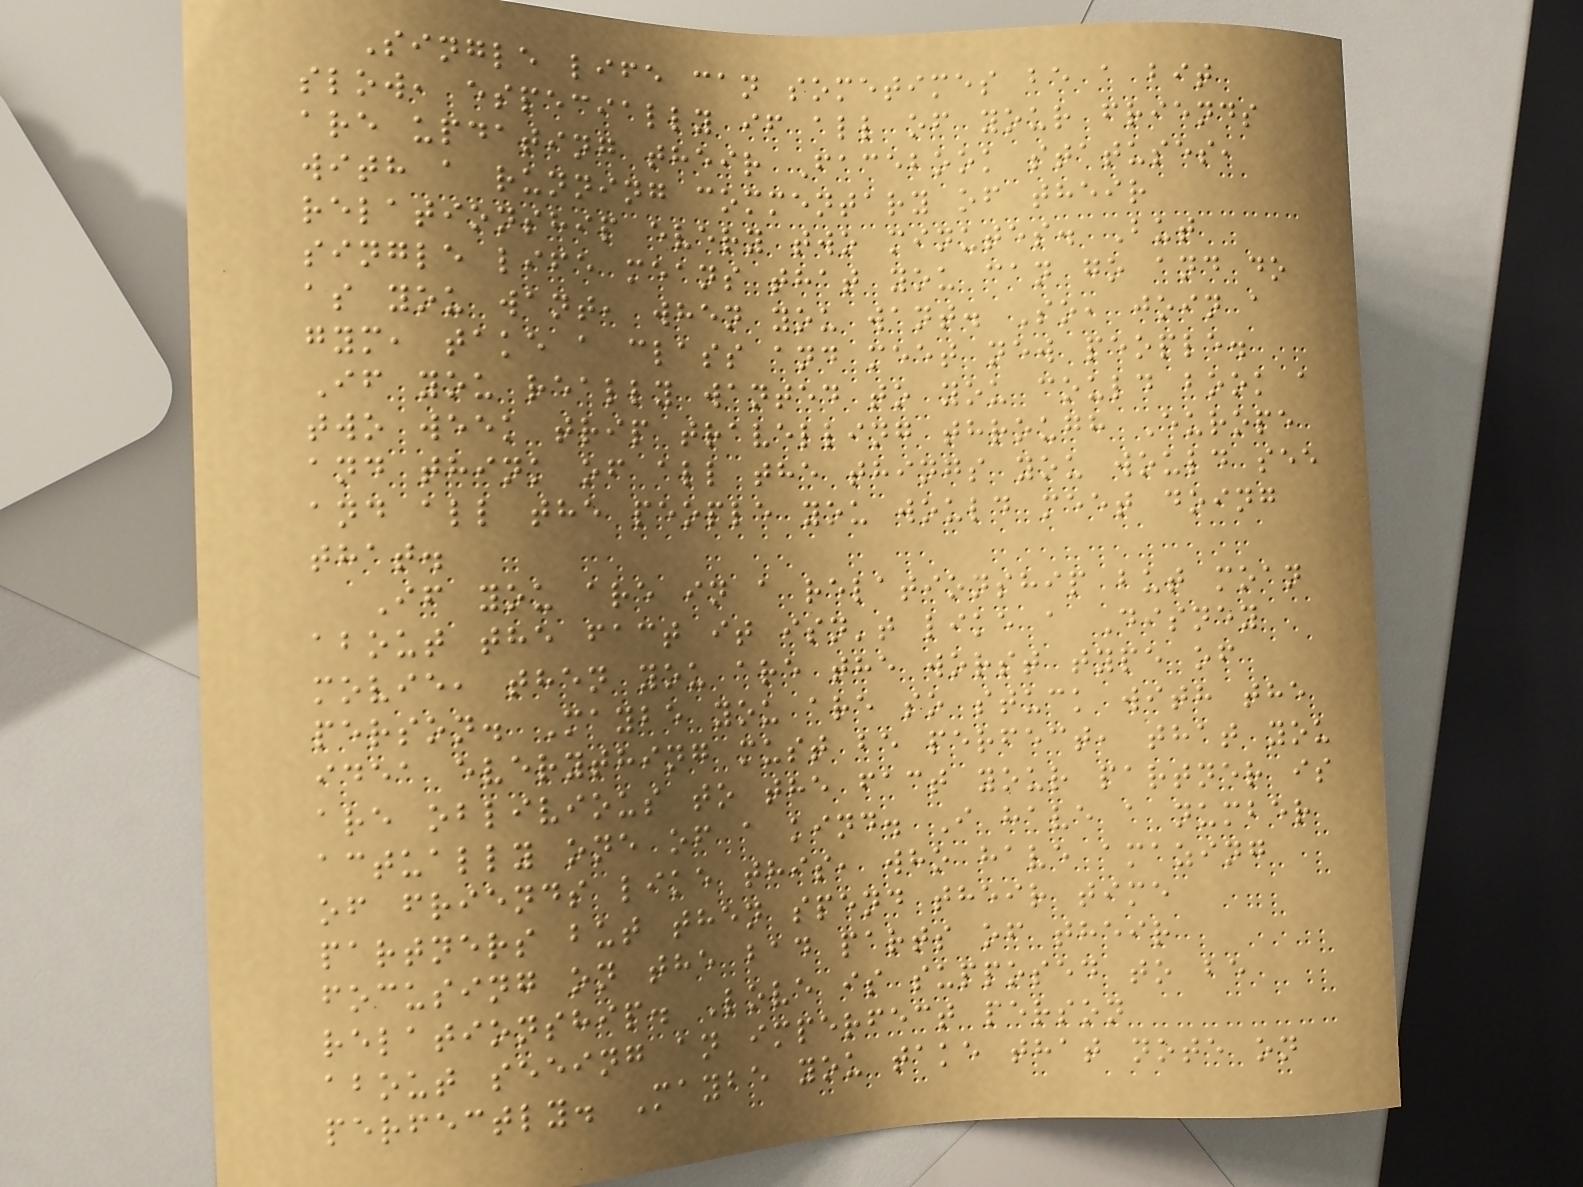Single life can sometimes be a bit
slow, especially if all of your friends
are updating their Facebook statuses,
with a running commentary of their
relationship every two minutes. But
single life means that you can go and do
as you want, when you want. So, join a
gym, take a class and meet new people.
If you really wanted to you could book a
two week trip travelling through Europe
and think of all the things you would see
and all the people you would meet doing
that.
If you are in a relationship but moan
about the fact it isn't like a Disney
movie, then you are the worst type of
person. Maybe you are so stuck with the
idea everything must be perfect, that you
are oblivious to the fact your partner is
actually one of a kind. I have a number
of friends like this, who have amazing
partners but then spend their time
focusing on the bad parts of their
relationship. Love is supposed to be
about seeing an imperfect person
perfectly. Maybe you take that note on
